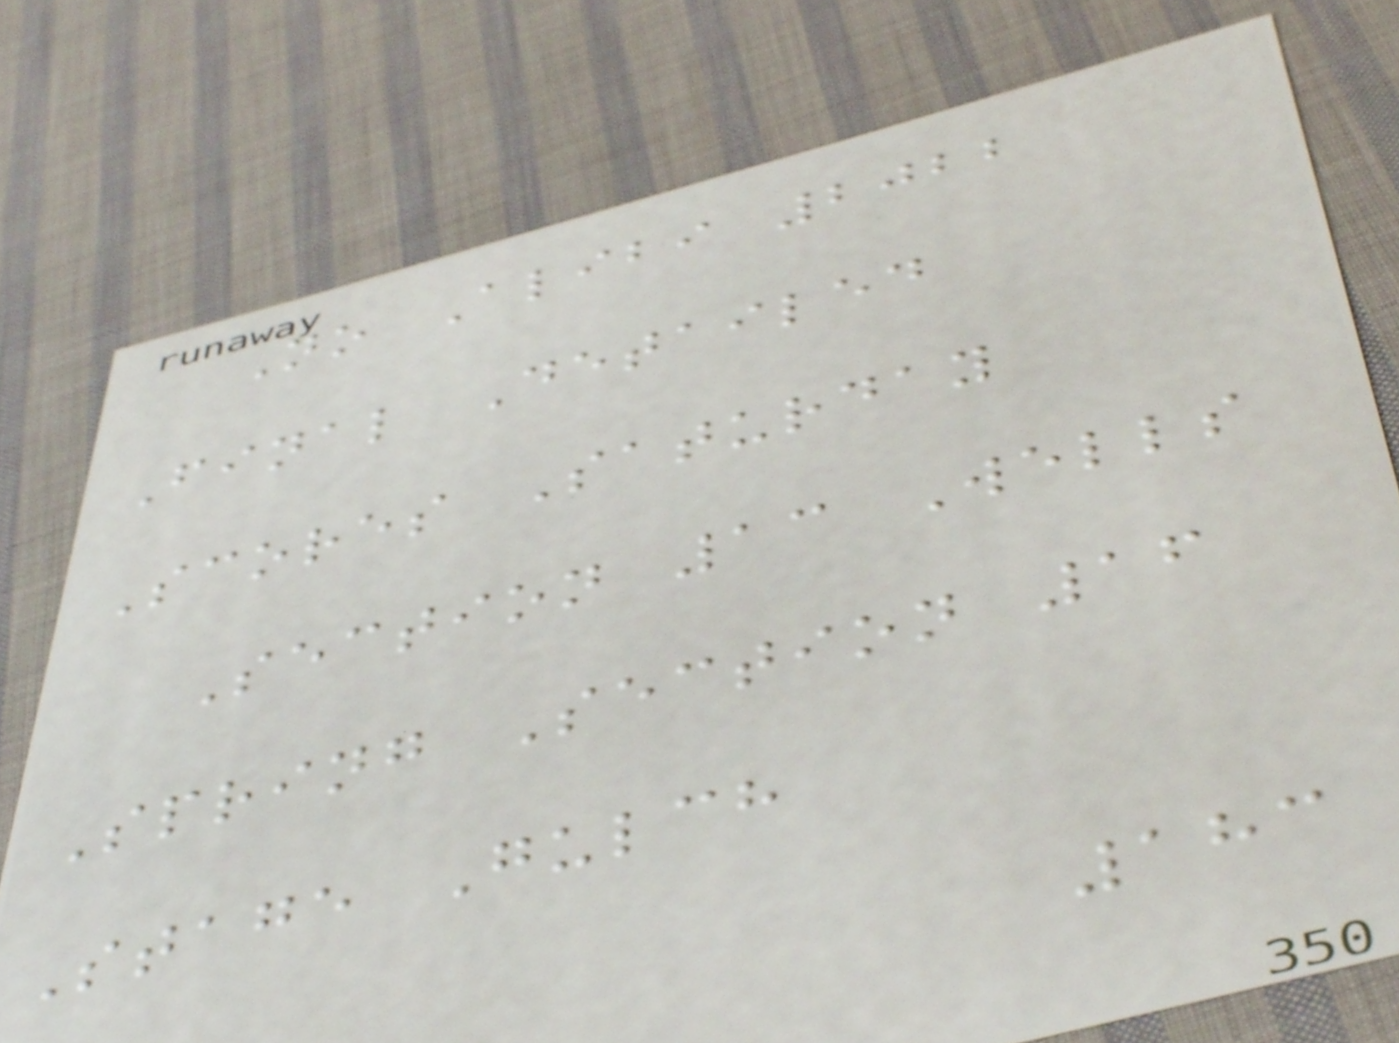No Alibi 2022
Final Detailed
Scores Saturday
Section 13 Wells
Spring Section 16
Stage Gulch
183
